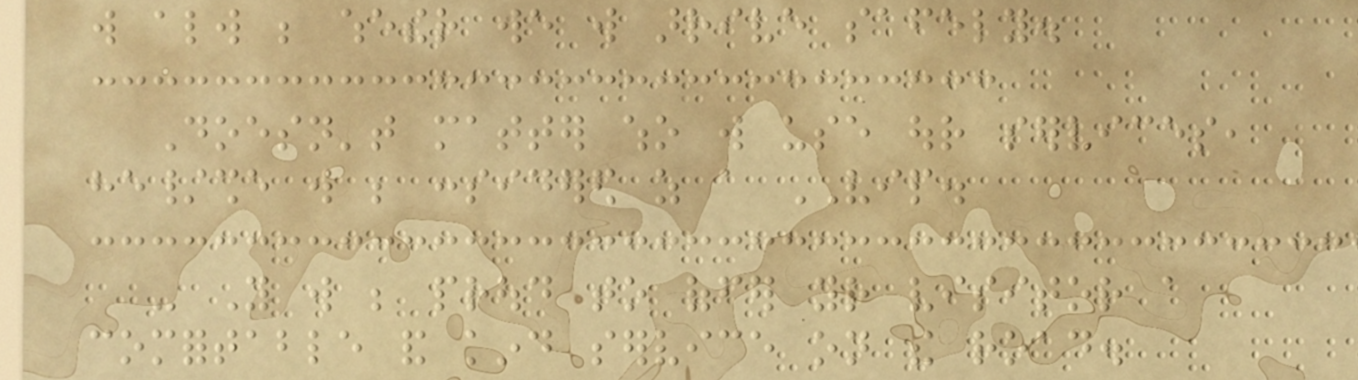will always be whether we will arrive safely.
Doesn't matter who will use our services,
he/she will be considered as a VIP.
- You will be proud to offer your visitor a
comfortable and kind service on the road.
